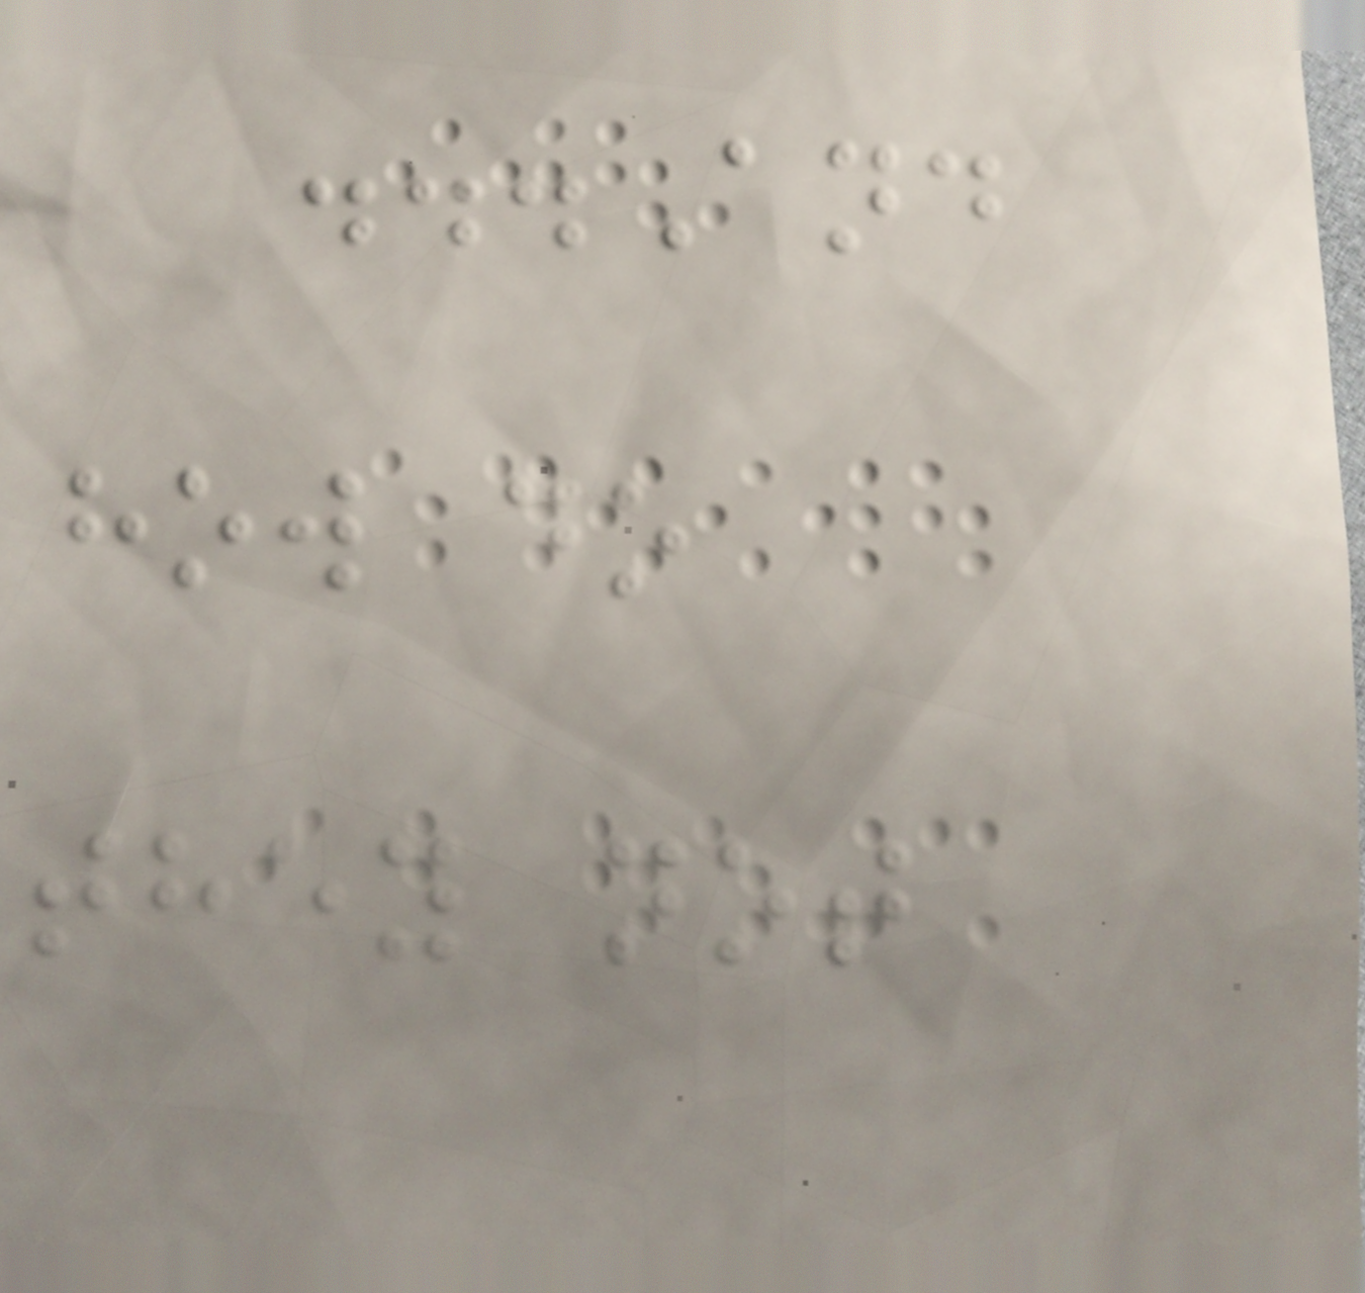...And
how do
they not
